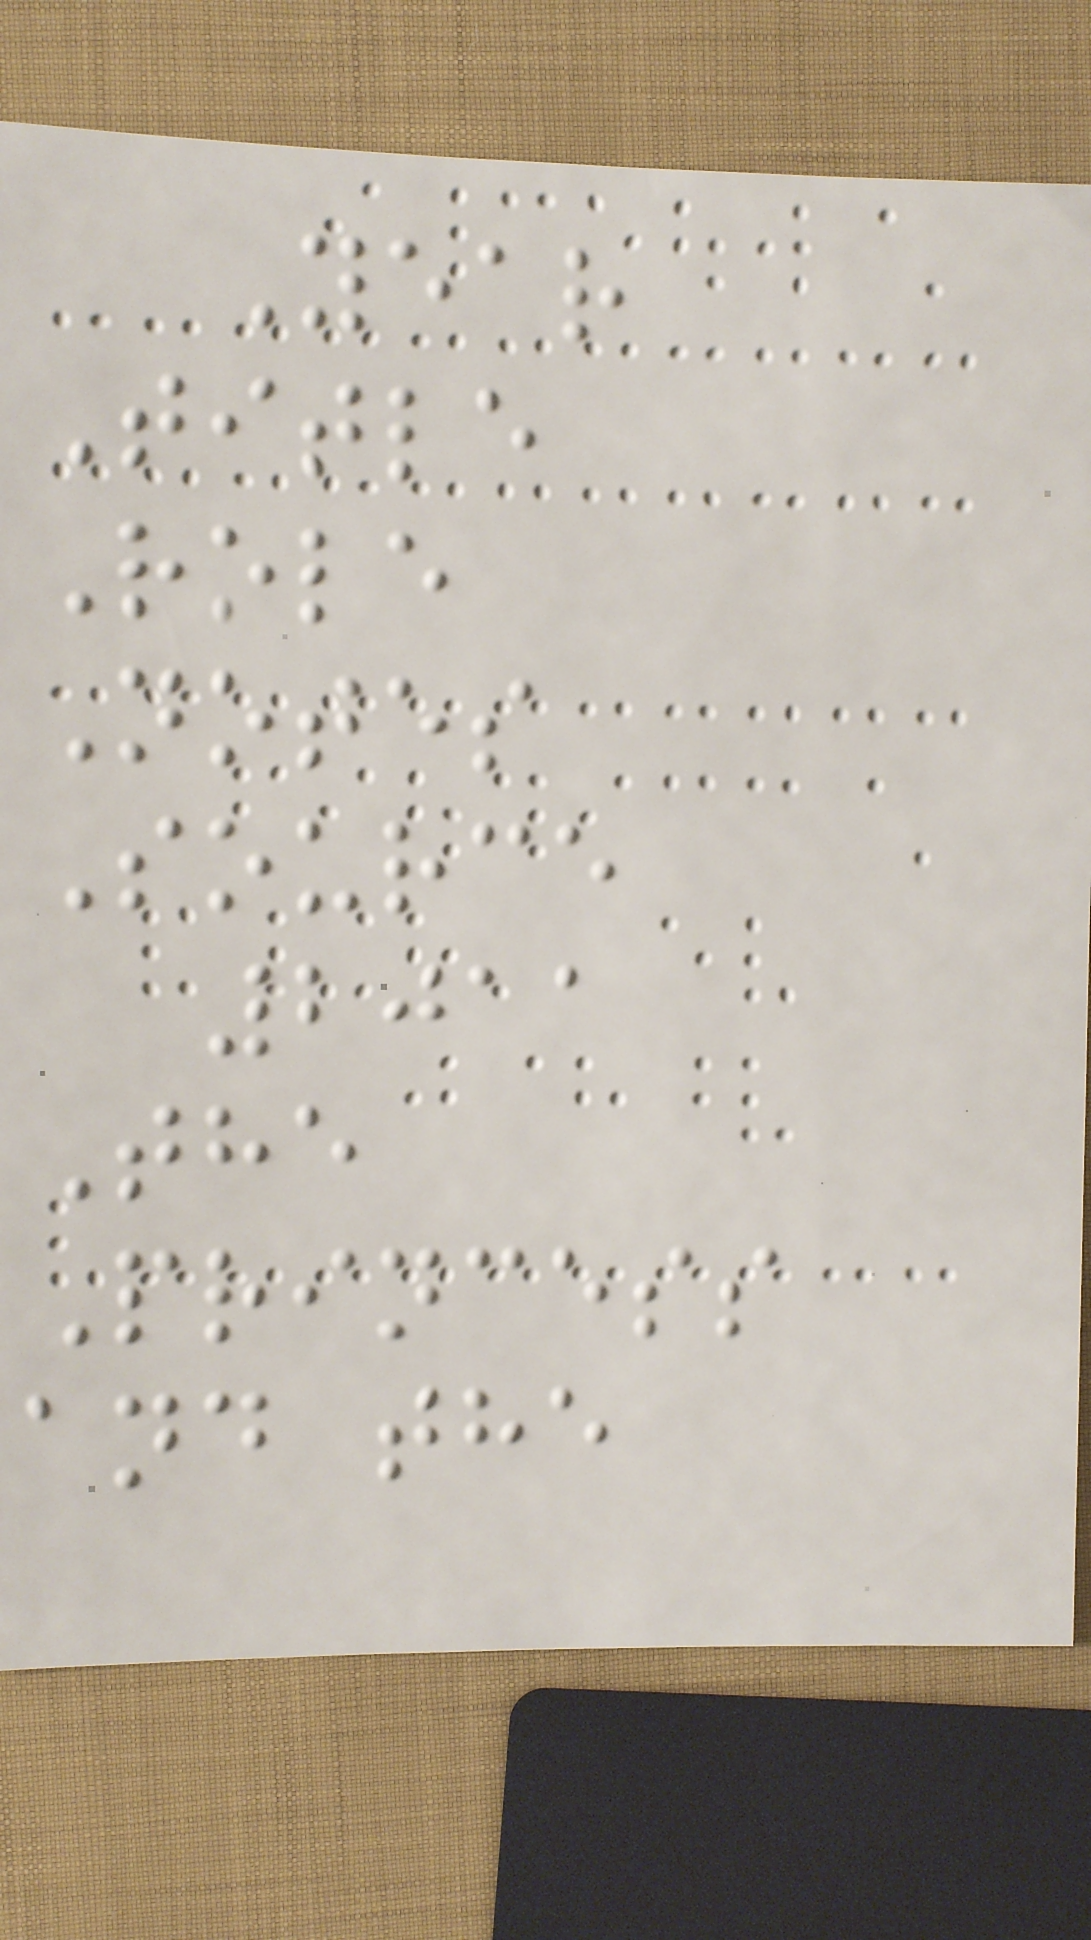Year
Title
Role
Notes
Source
2011
The
Princess
and the
